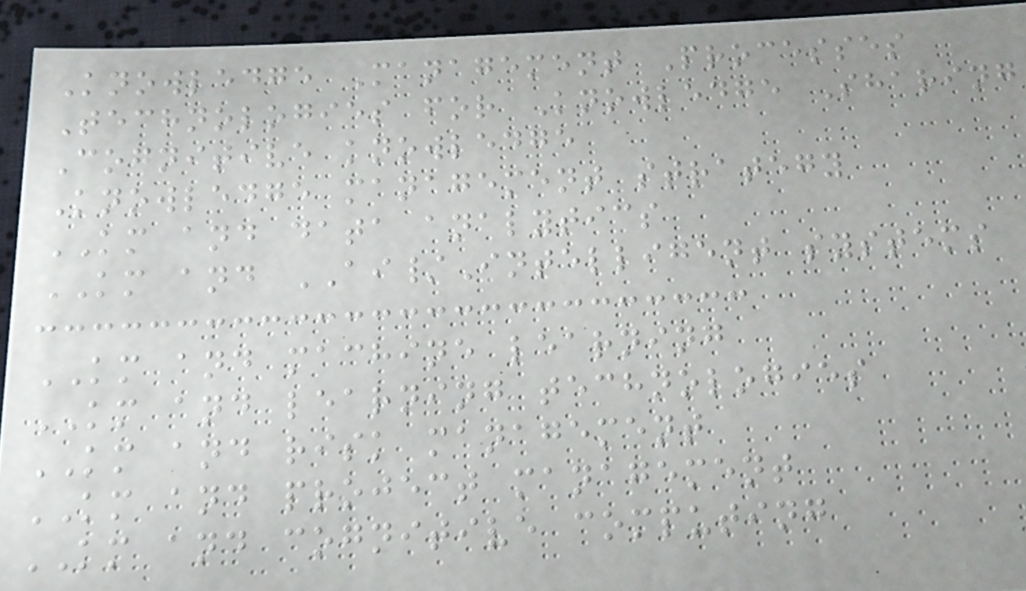Knowledge Management Processes
Technologies for Knowledge Sharing
Cognitive knowledge
Knowledge management strategy
KM and data analytics
KM and AI/Intelligent systems
KM and machine learning
KM and learning technologies
KM and risk management
KM and project management
KM and cognitive computing
